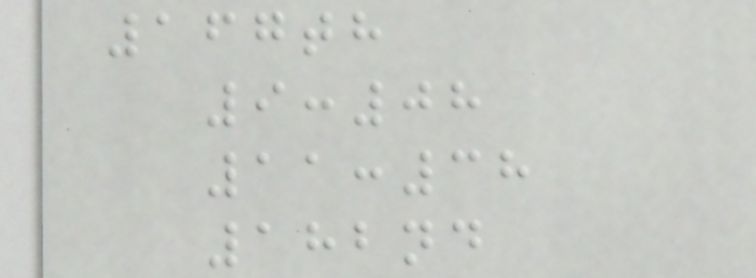167th
9:08
11:38
182nd
